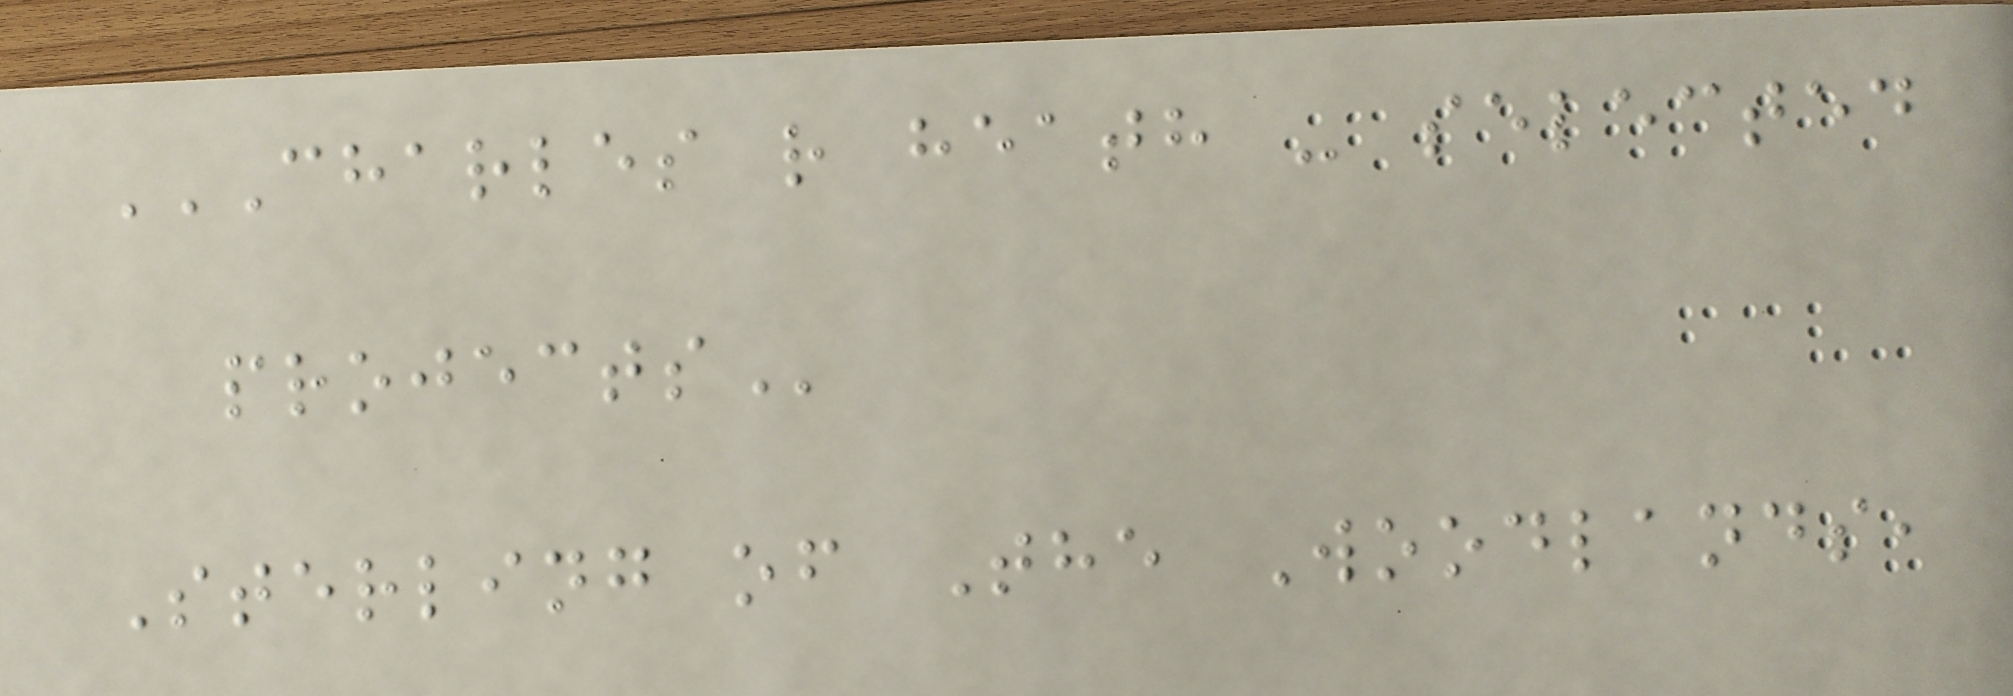CHARLES R HEATH - SELECTED
PROJECTS
Sterling of The Woodlands,
